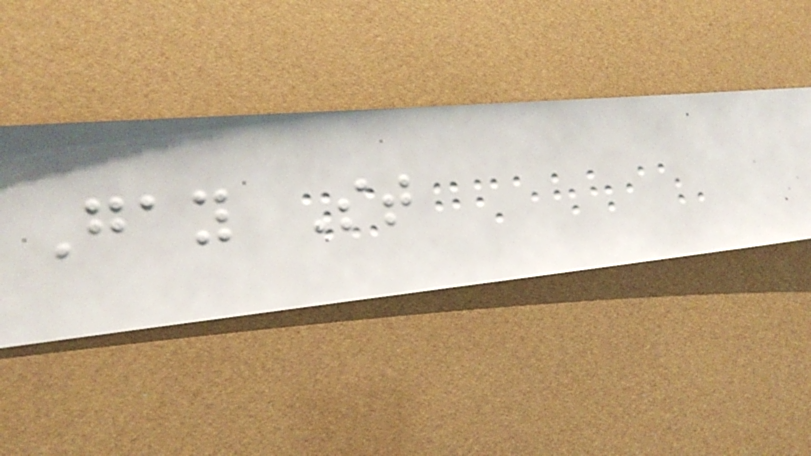Gay St
